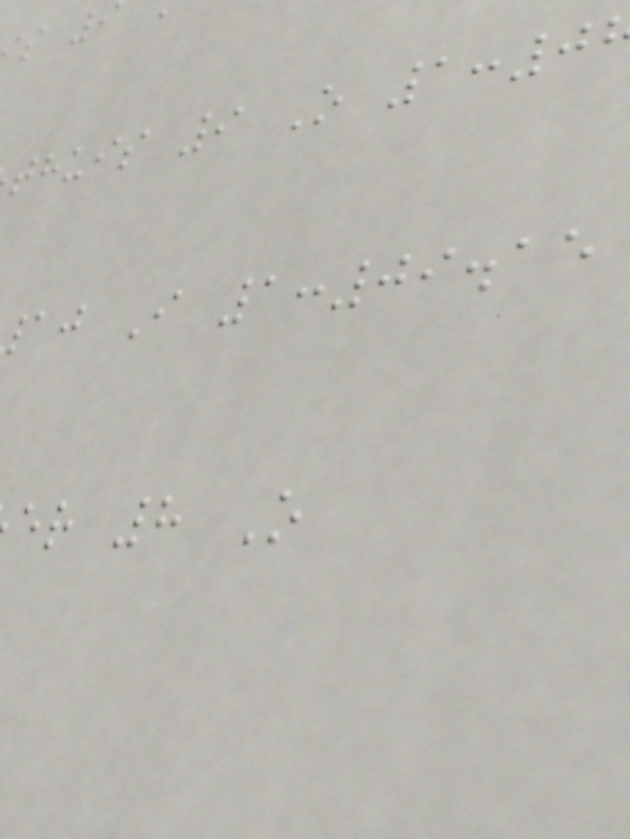thuis 9 O 1:0
aj I 1:09.15
er 8 O
